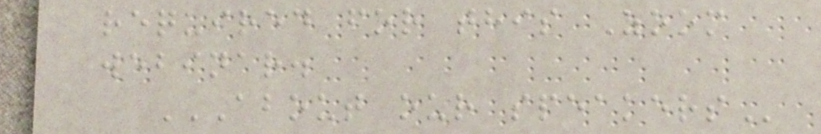required for this Zoom
webinar.
ABOUT OUR SPEAKERS
